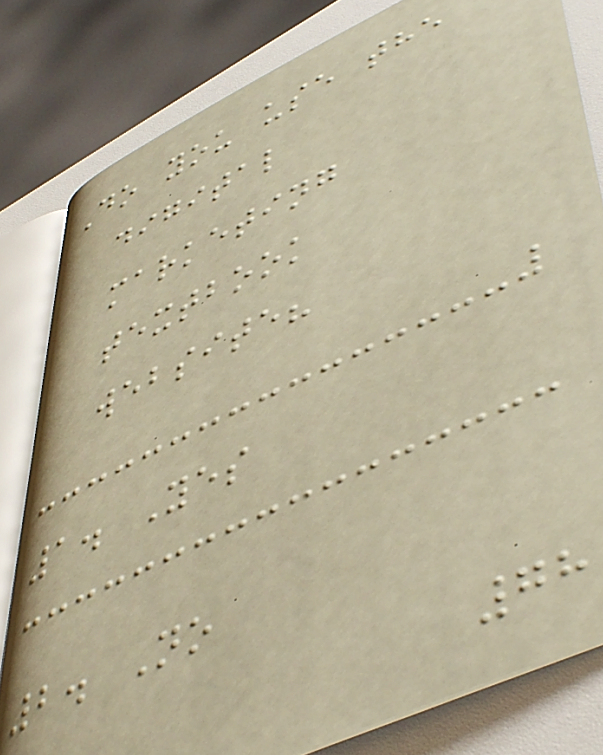Do you use the
digital
marketing
textbook
website?
1. Yes
2. No
78
